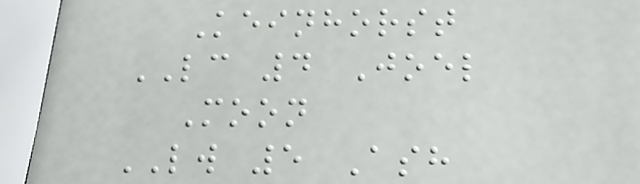Keinhorst
LC 4 Joel
Moon
LW 5 Ash
